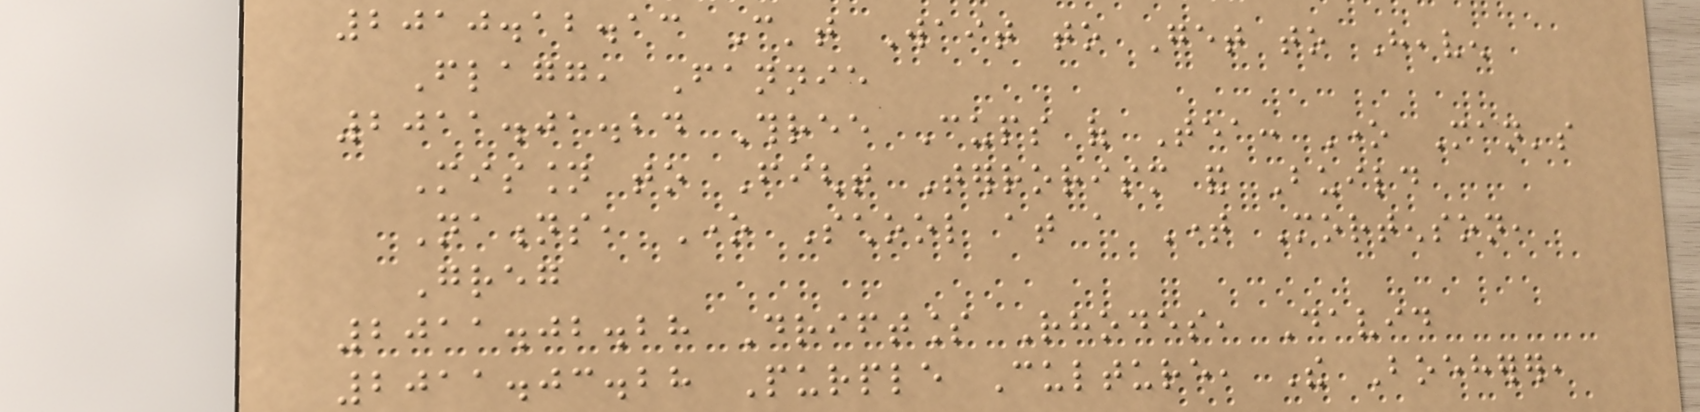2010.12.13 Can't Wait to Get to Heaven
Flagg, Fannie
2011.01.24 Three Cups of Tea: One Man's
Mission to Fight Terrorism and Build
Nations, One School at a Time Mortenson,
Greg
2011.02.28 Driftless Rhodes, David
2011.03.28 Purple Culture, The Boeherer,
